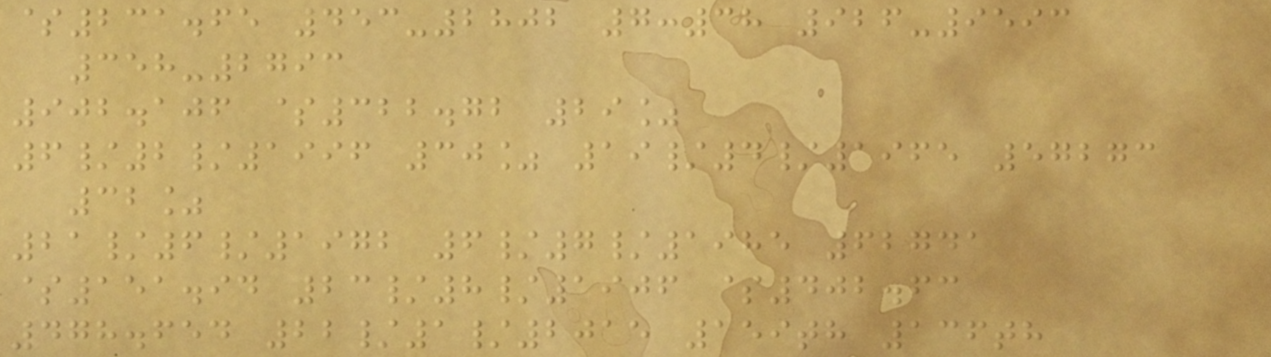$231.65 453-2802 7:38 926-9593
358-2793
902.106 $322.72 29%
6/2/1996 30% 19/4/1965 57273
32%
21/6/1972 6/7/1985 62741
$151.94 23/8/1906 $402.63
478.654 22/1/2015 159th 136th
